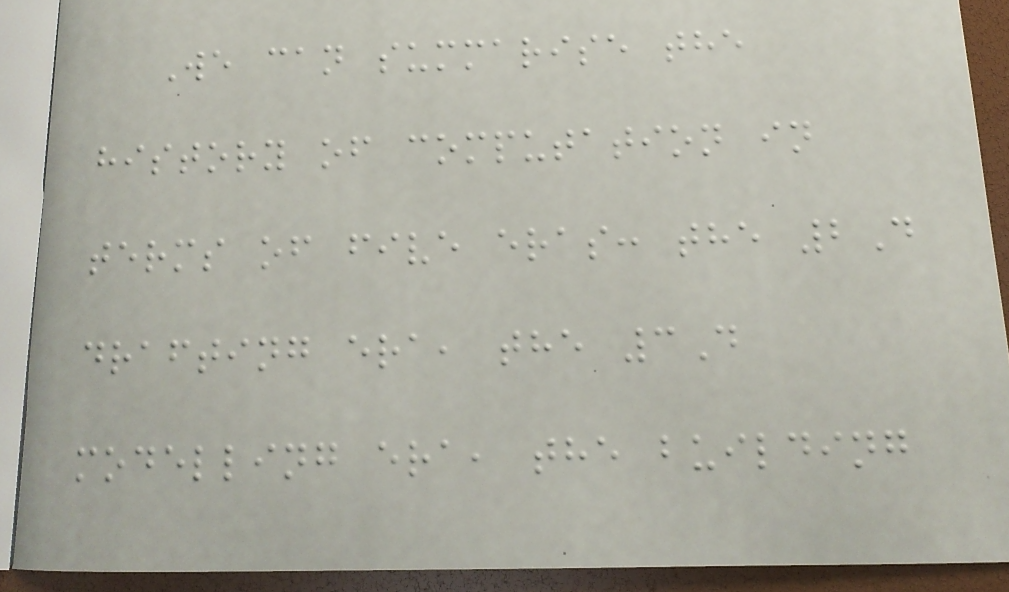We can summarise the
history of computation in
terms of five eras: the 2D
drafting era, the 3D
modelling era, the building
